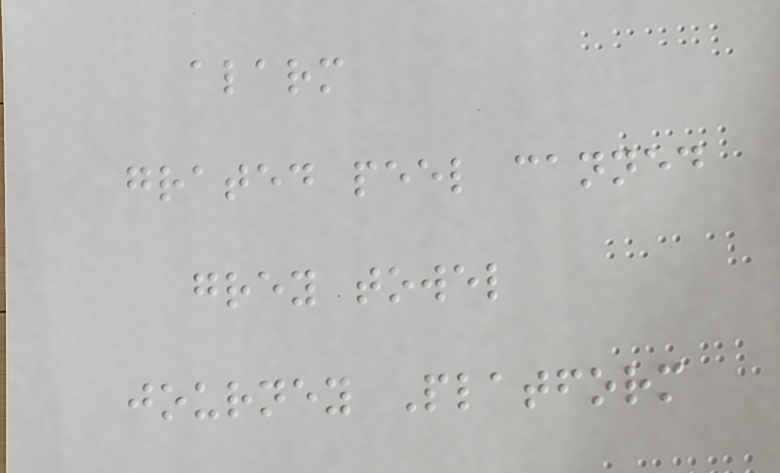alarm
grated peel canned
grey towel
journey Platform
